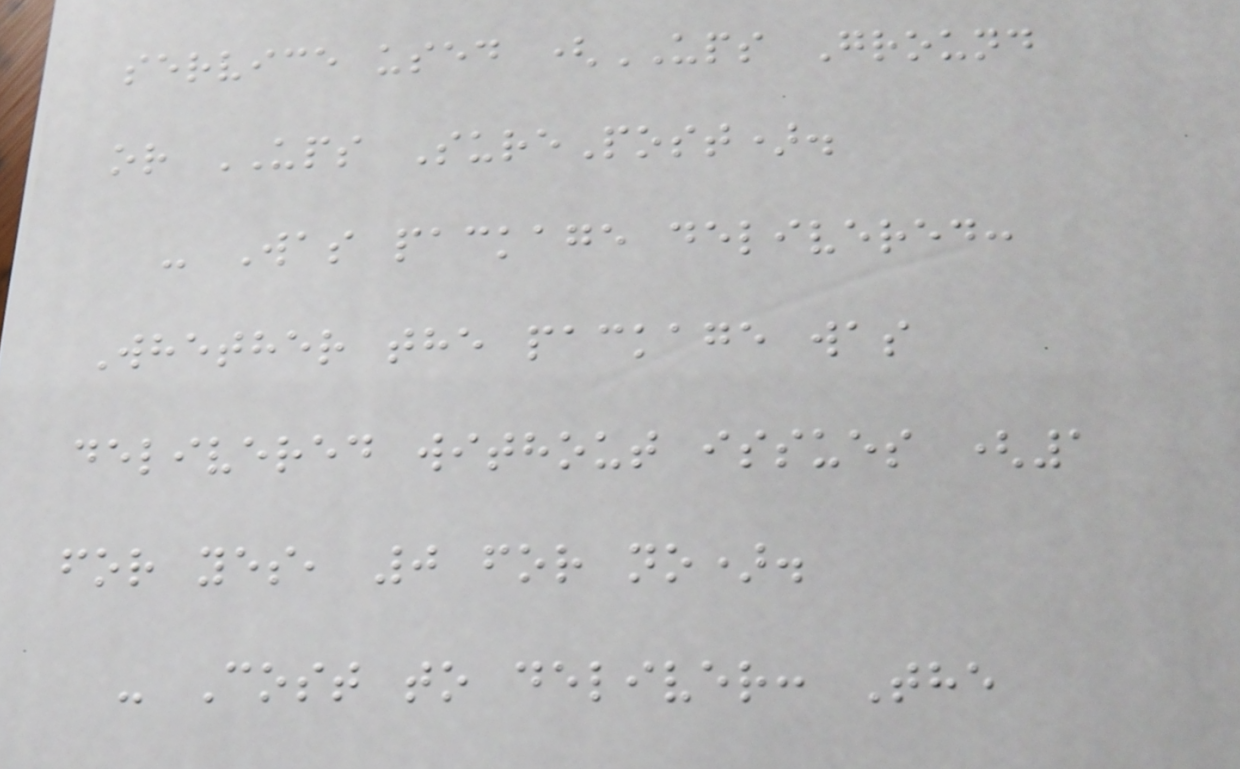service used (UPS Ground
or UPS SurePost).
- Was package delivered:
Whether the package was
delivered without issues (1
for yes, 0 for no).
- Cost to deliver: The
